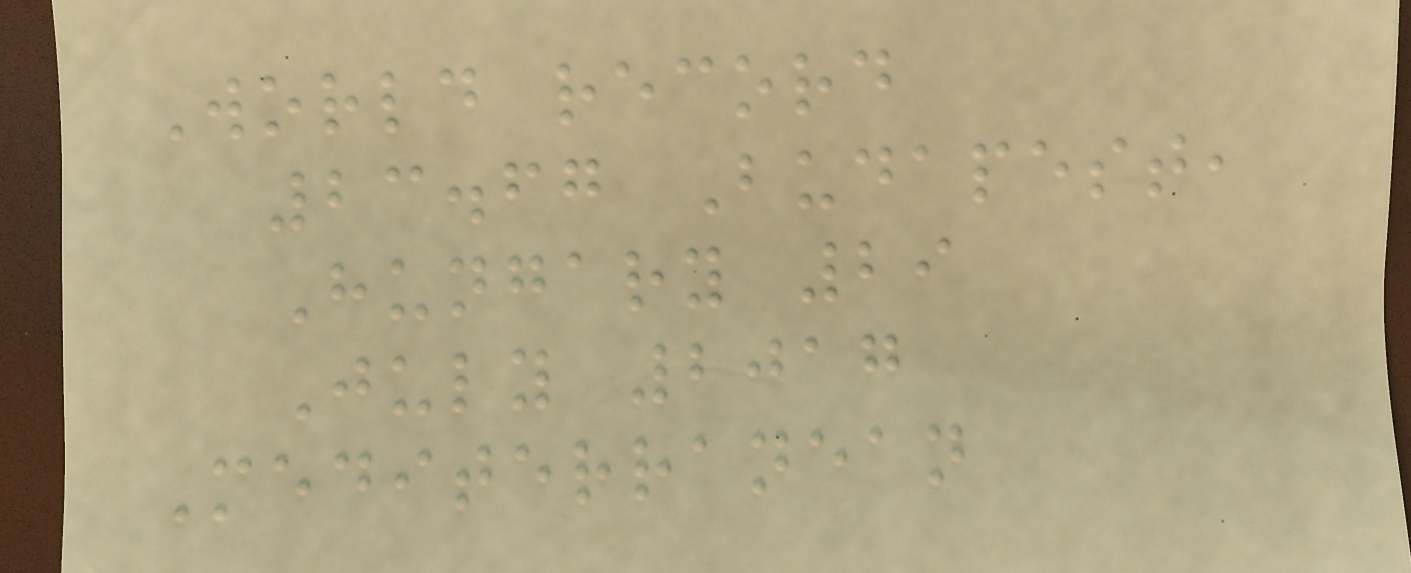World record
23.67 Budapest,
Hungary 29
July 2017
Mediterranean
